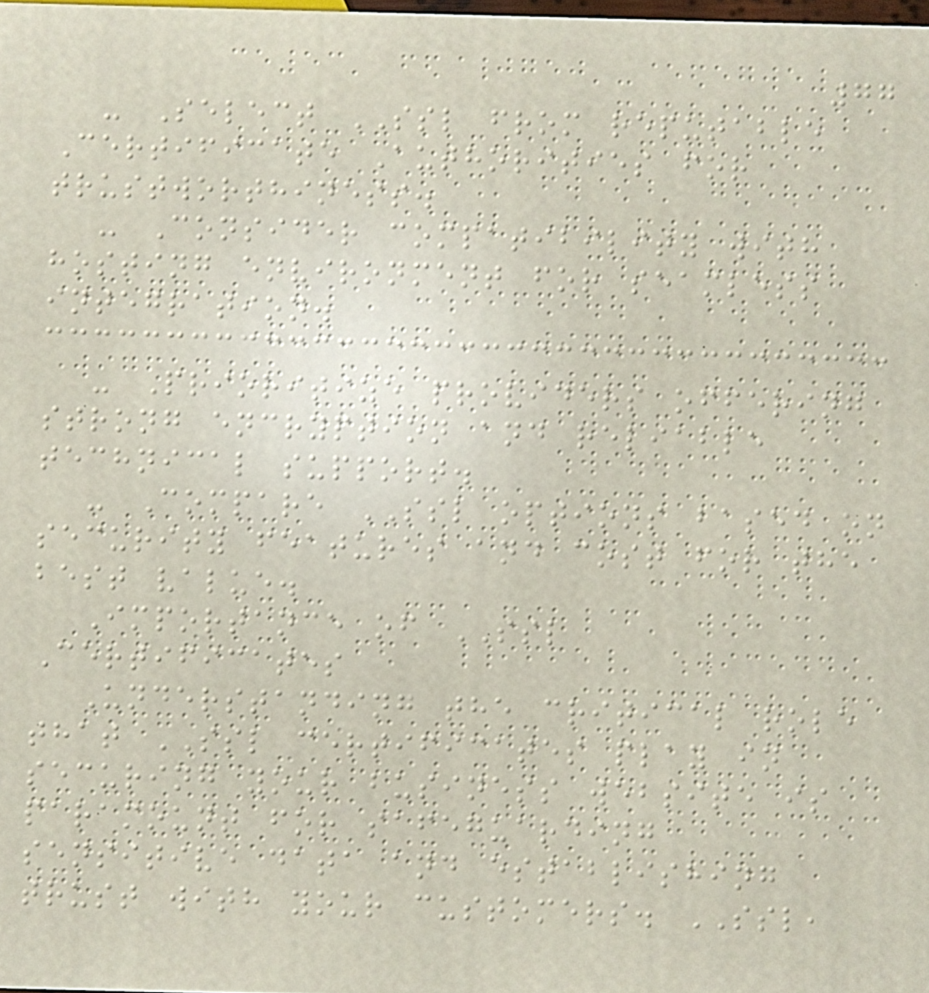77
- Select SSL from reputable
Certificate Authorities for
trustworthiness.
- Consider compatibility with
hosting environment for seamless
integration.
- Prioritize providers offering
strong encryption and reliable
technical support.
- Compare SSL options based on
security features and cost for the
best value.
Importance of SSL
Certificates
Understanding the critical role
that SSL certificates play in
securing your business website is
paramount for safeguarding
sensitive data and establishing
trust with your customers. SSL,
